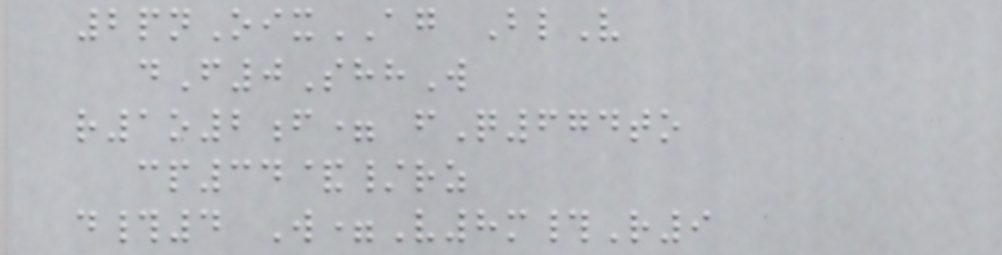2pnOixAG BlV
dF0ShhW
r1o2f= fQ674to
cp34&/rz
d#4 W=V8m#R9
